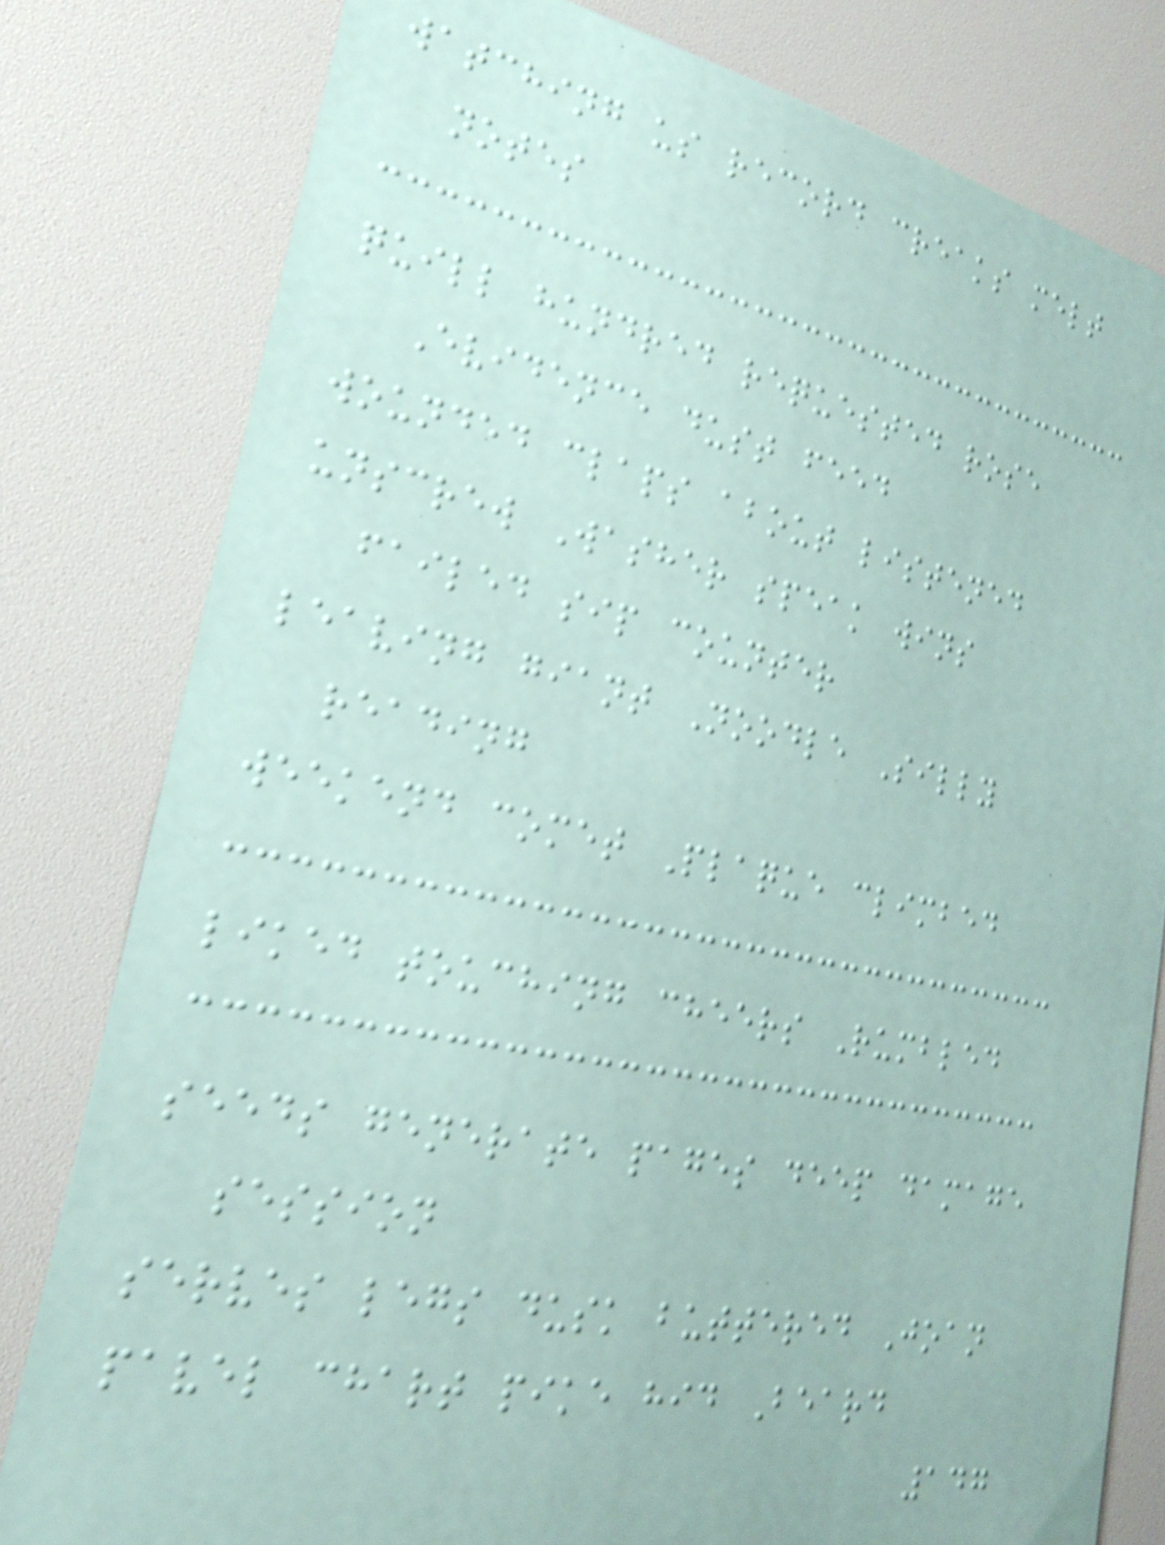watching us record creaks melt
notes
quill hundred requested rose
Evidence dust feed
wounded claps about listened
unscrew Washer speak wins
failed sip counter
leaving giant Noodle Silly
reading
weekend comet Plaque climbed
liked touching cheers Rumbled
seeds generate pages deep damage
session
serves legs dusk buttered Joan
pavel chart pike hid Beard
147
